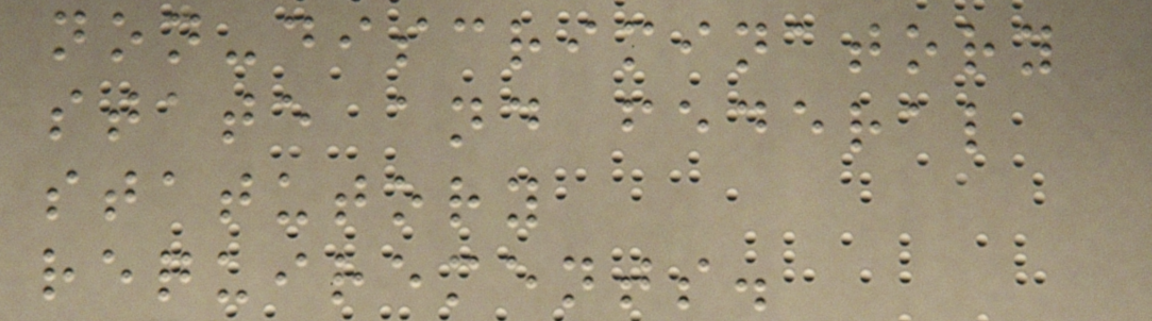non-discriminatory
state and federal
statutory
requirements.
